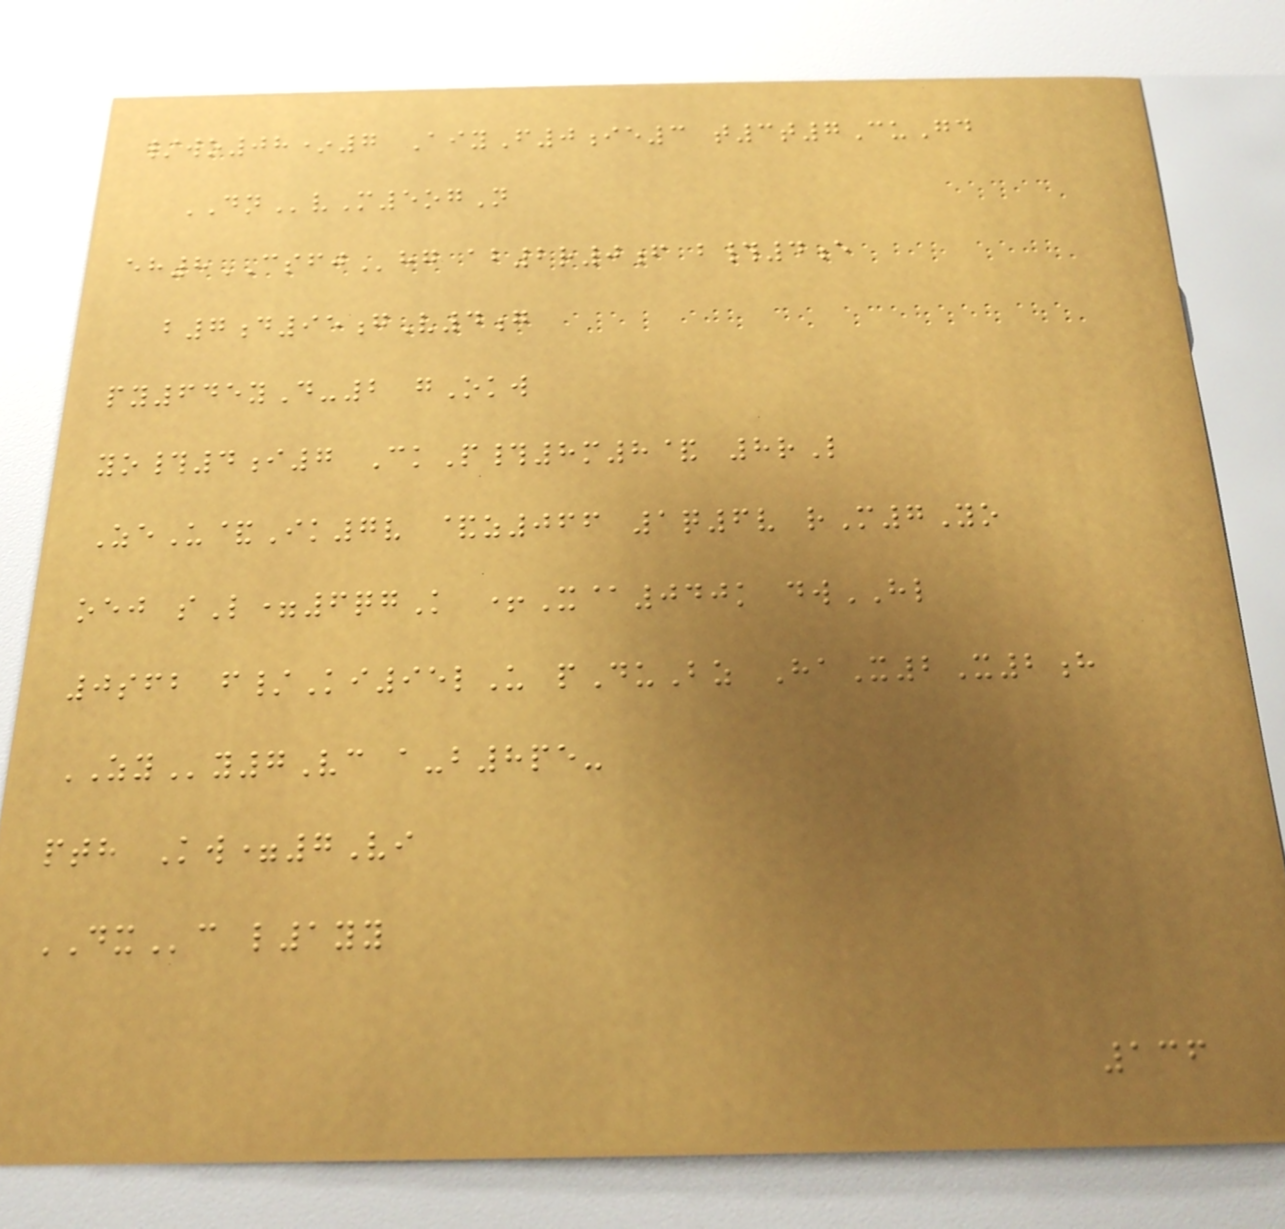/wo08*7 AiyF0ie3 t3t7CuGd
DNvM5ogN
eh8CSFJhg ab2r0f b#4e
b7d95gV4g
py645yD-2 gOkw
yo#4i7 CkP#8m8& 8rL
ZeU&Ik7v &z066 1q6v rM7Yo
oej sL=6qgK +X@040k dwHL
0sfb f/Ki95lU pDuBz HaX2X2h
ZYy7Vc a-b8pe-
pth Kw=7Vi
DXc l1yy
136
